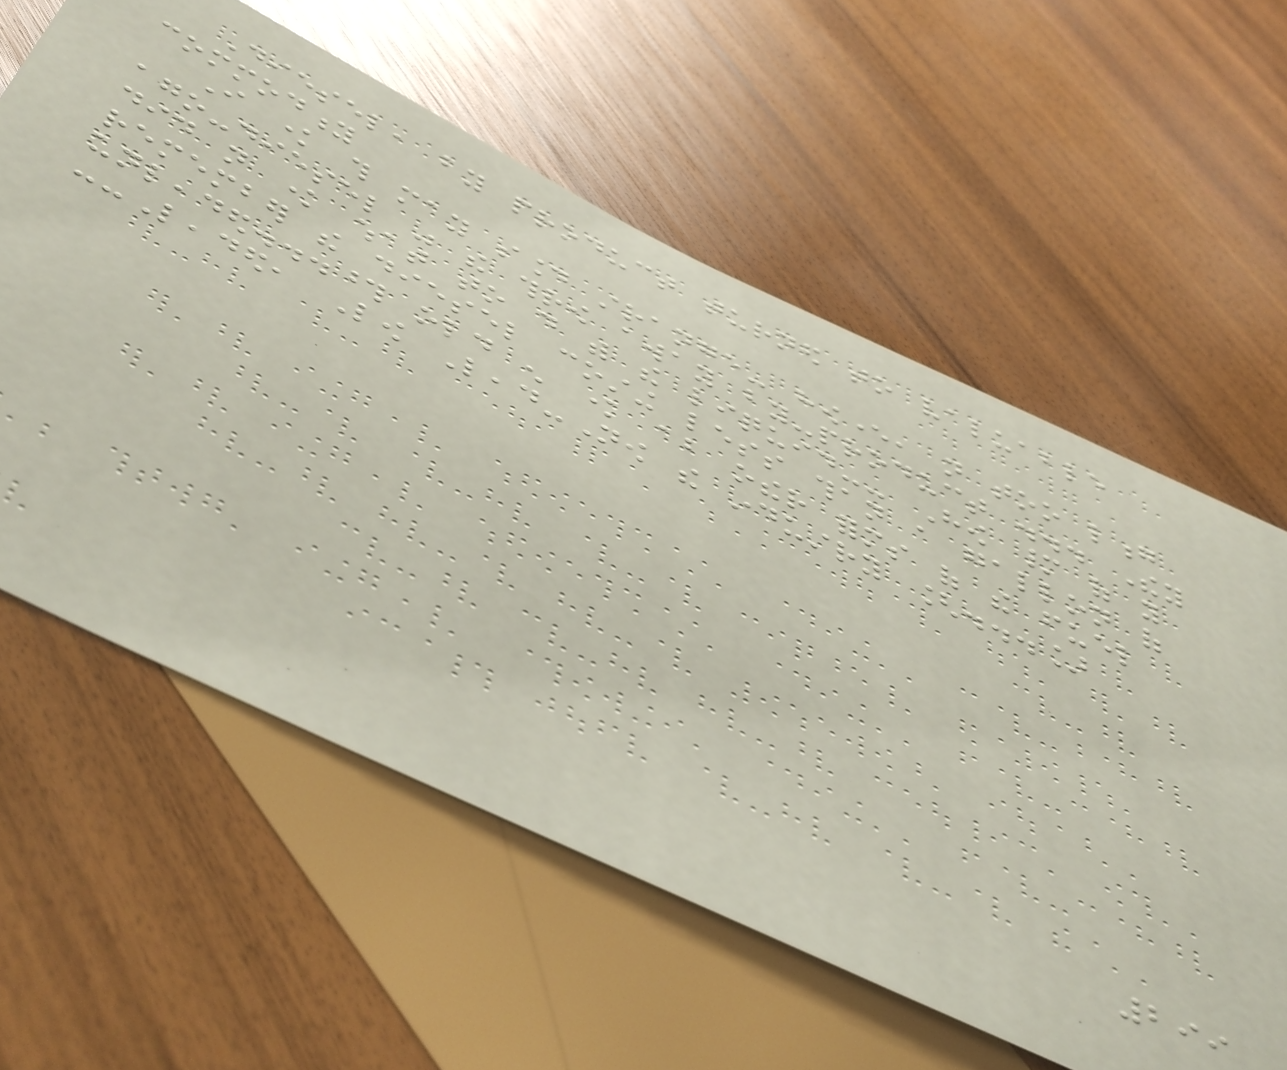Diesel, by product turned to valuable
commodity
I know this may sound strange- however, not too long
ago-diesel was the throw away by-product ... They
did not know what to do with the liquid-- How many of you
remember the diesel costing less than a gallon of
unleaded...those old enough know about other forms of the fuel
--Leaded, Low Lead-Now the industry [...]
299
